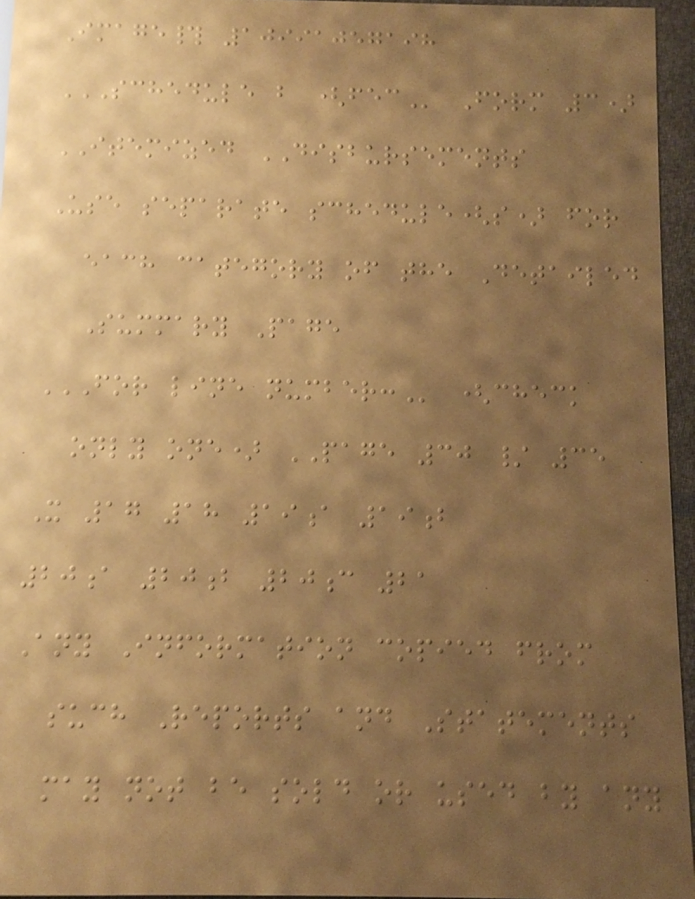Image# 10991057198
SCHEDULE B (FEC Form 3)
ITEMIZED DISBURSEMENTS
Use separate schedule(s) for
each category of the Detailed
Summary Page
FOR LINE NUMBER: (check
only one) PAGE 30 / 35
X 17 18 19a 19b
20a 20b 20c 21
Any Information copied from
such Reports and Statements
may not be sold or used by any
